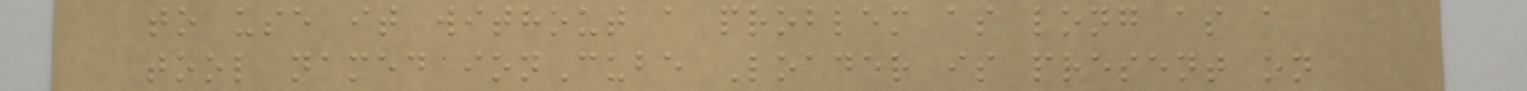to use it without a problem as long as a
tool named ionCube Loader is present on
